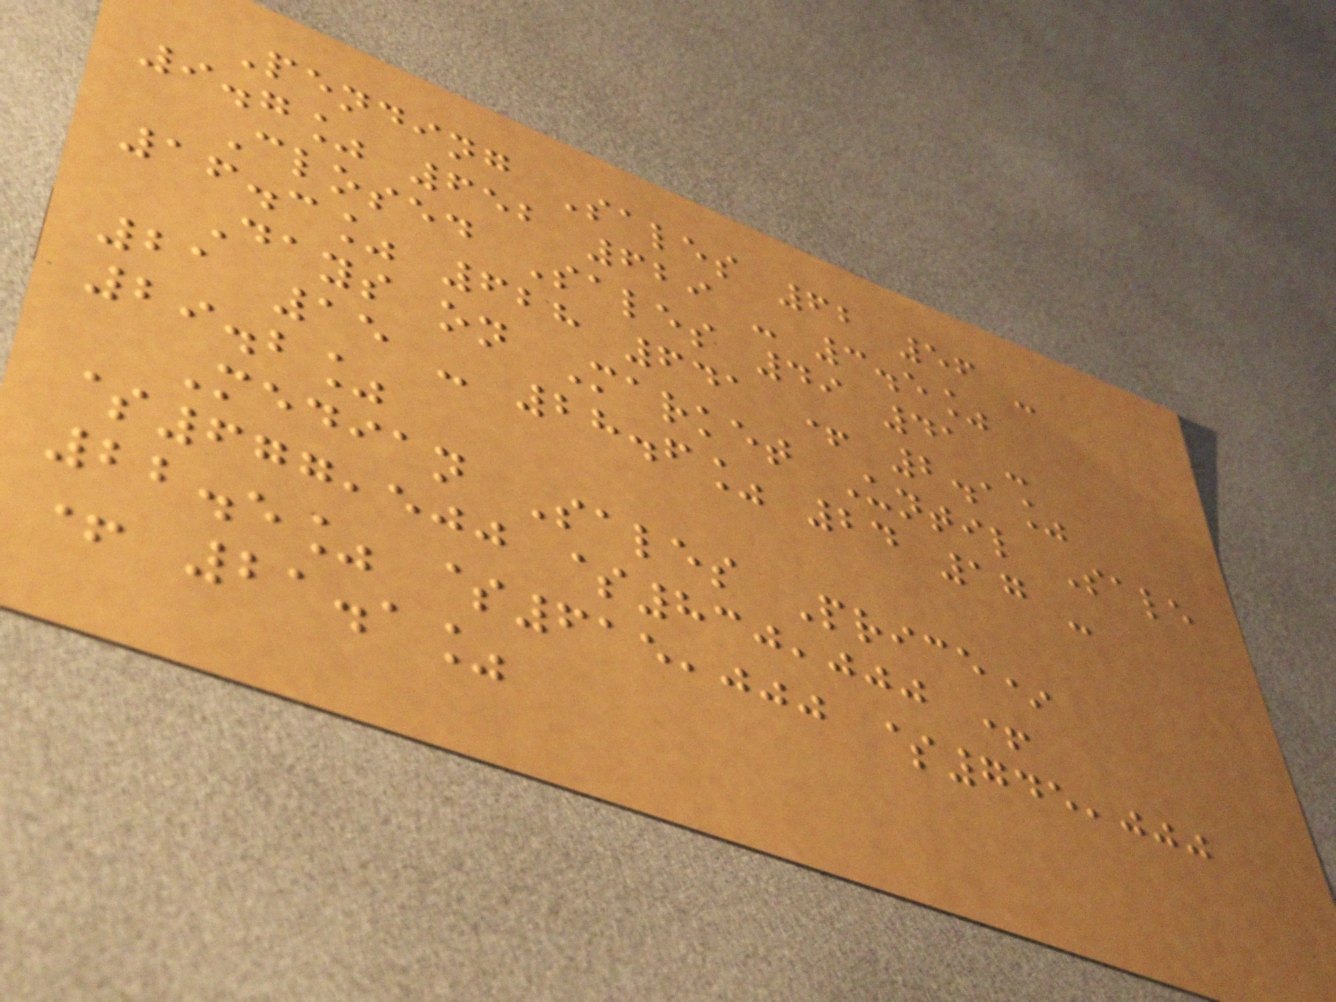Pending Sales 62 56 -
9.7% 652 629 - 3.5%
Closed Sales 49 41 -
16.3% 628 641 + 2.1%
Days on Market Until Sale
21 15 - 28.6% 24 17 -
29.2%
Median Sales Price*
$677,500 $830,000 +
22.5% $615,000 $745,000
+ 21.1%
